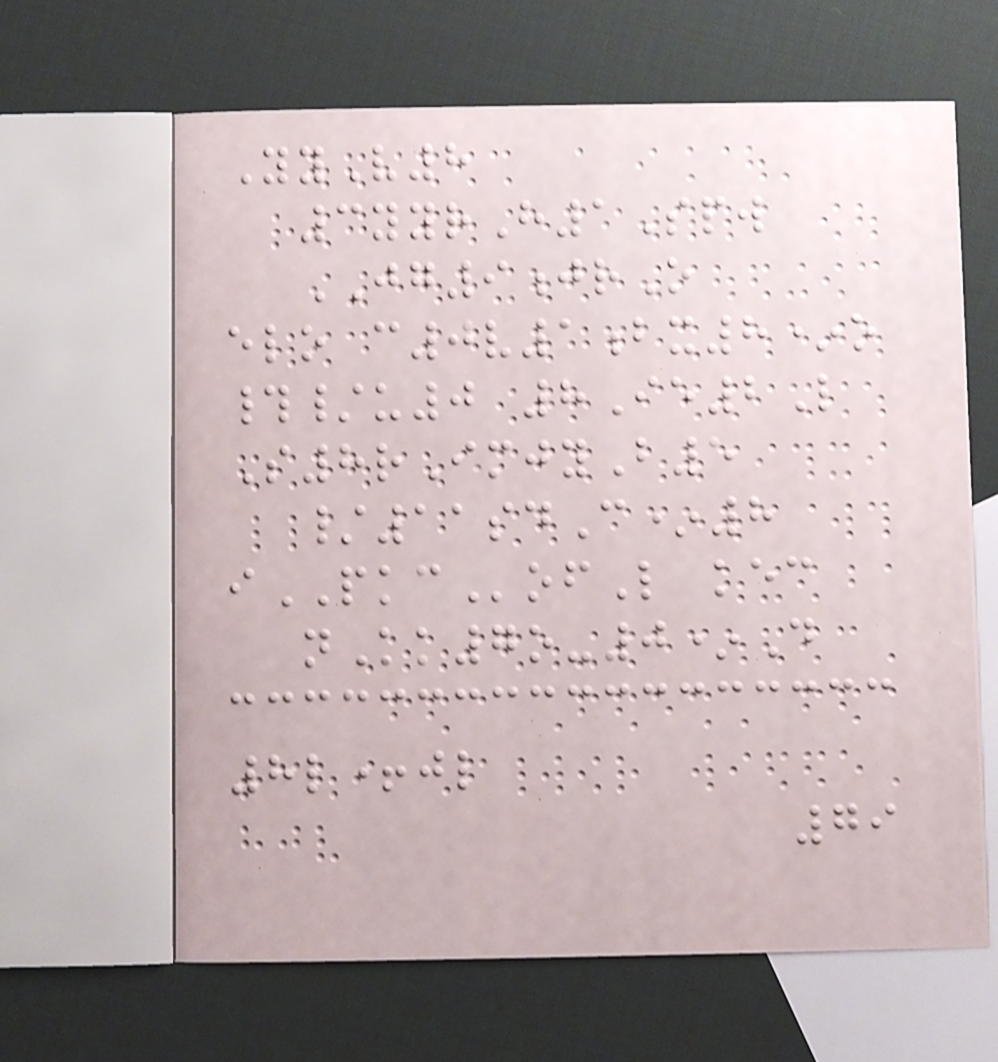YyV8
3yyrH1Spw
JG9jrO
elo c0v1bx8*o
#/u0 8Ie2L
S8rImjyB5
/11sdC*8
iPKCofL kec
nKk7o-0*D
8l+jl
79
